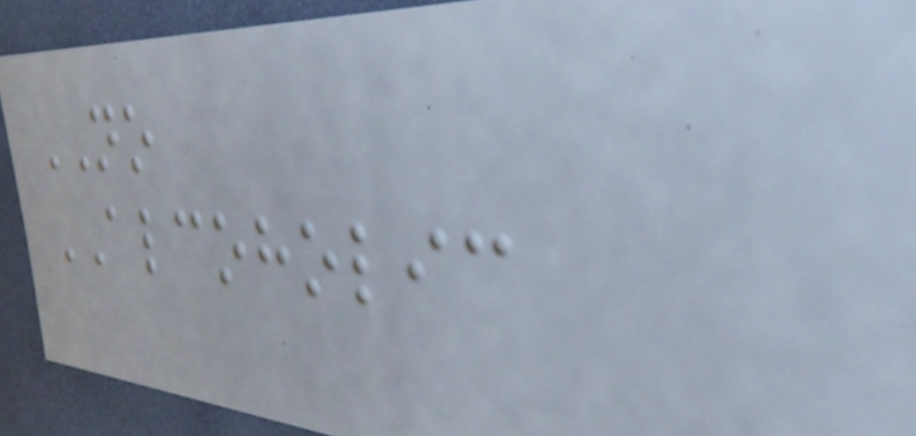NO
ALCOHOLIC
